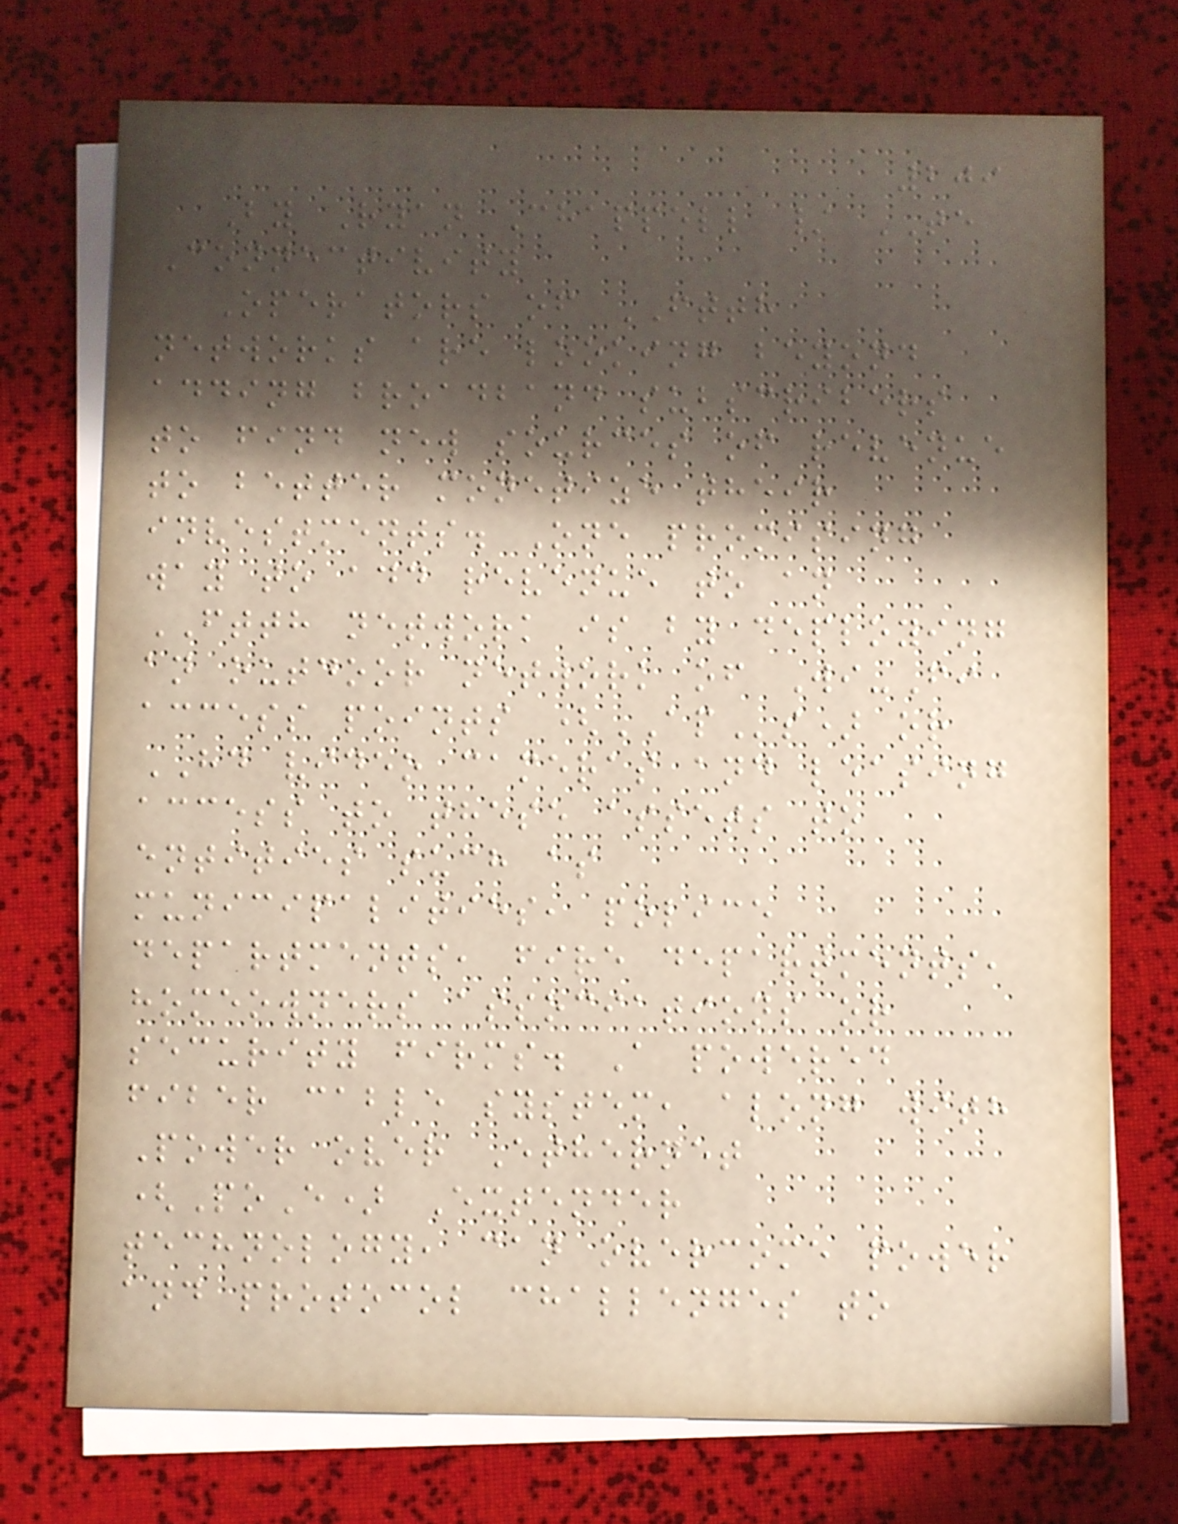209
By Ryan Chappell / TE
Connectivity
Operators of FTTH
networks are looking beyond
adding broadband subscribers
to find new sources of revenue
to better monetize their
investments. One promising
way to add revenue to an
FTTH network is by deploying
an outdoor network of Wi-Fi
access points (APs) or
HD video cameras and leasing
access to these assets to
entities such as
municipalities, police
departments, fire departments,
homeowners associations or
security firms. A powered
fiber cable system, along with
Power over Ethernet
(PoE) Extender
technology, can overcome power
and protocol challenges to
